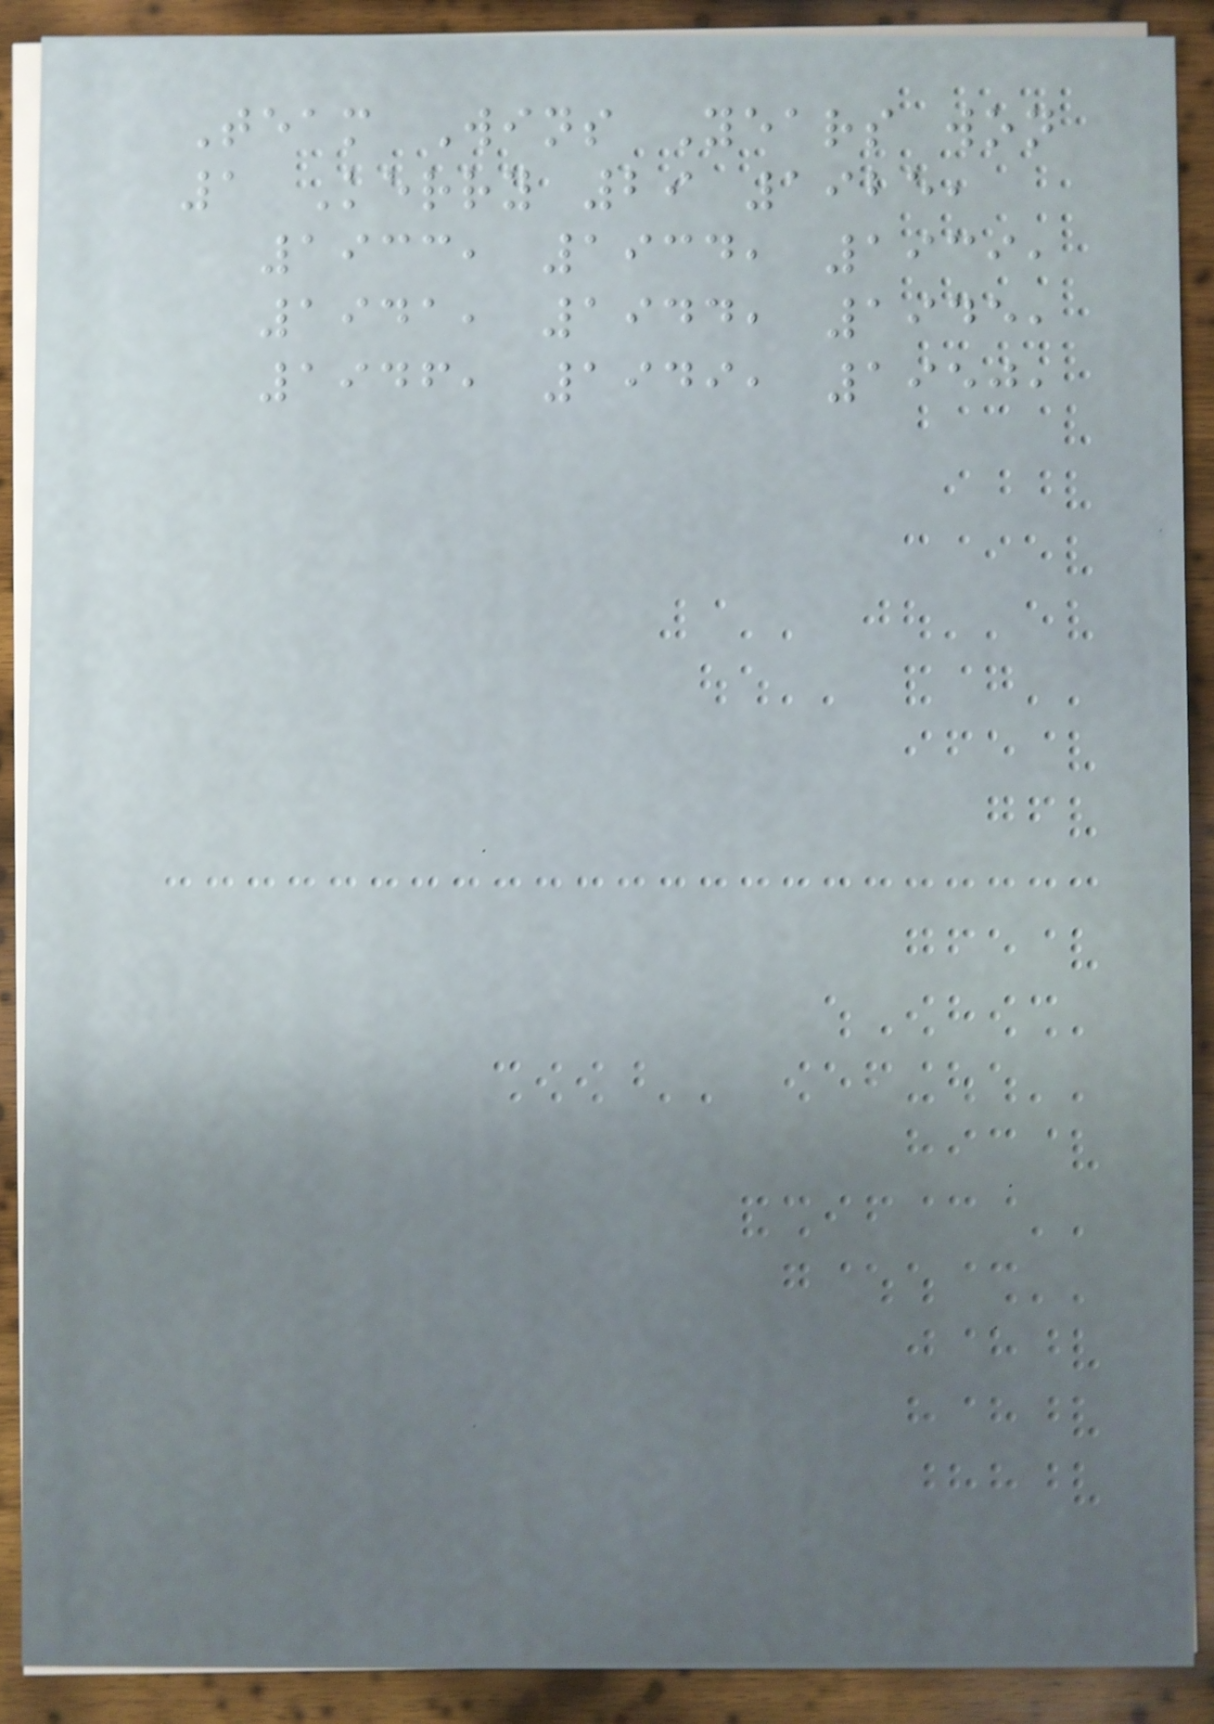Team Wins Years won
1 Kerry 29 1925,
1933, 1934, 1939,
1941, 1944, 1945,
1946, 1949, 1950,
